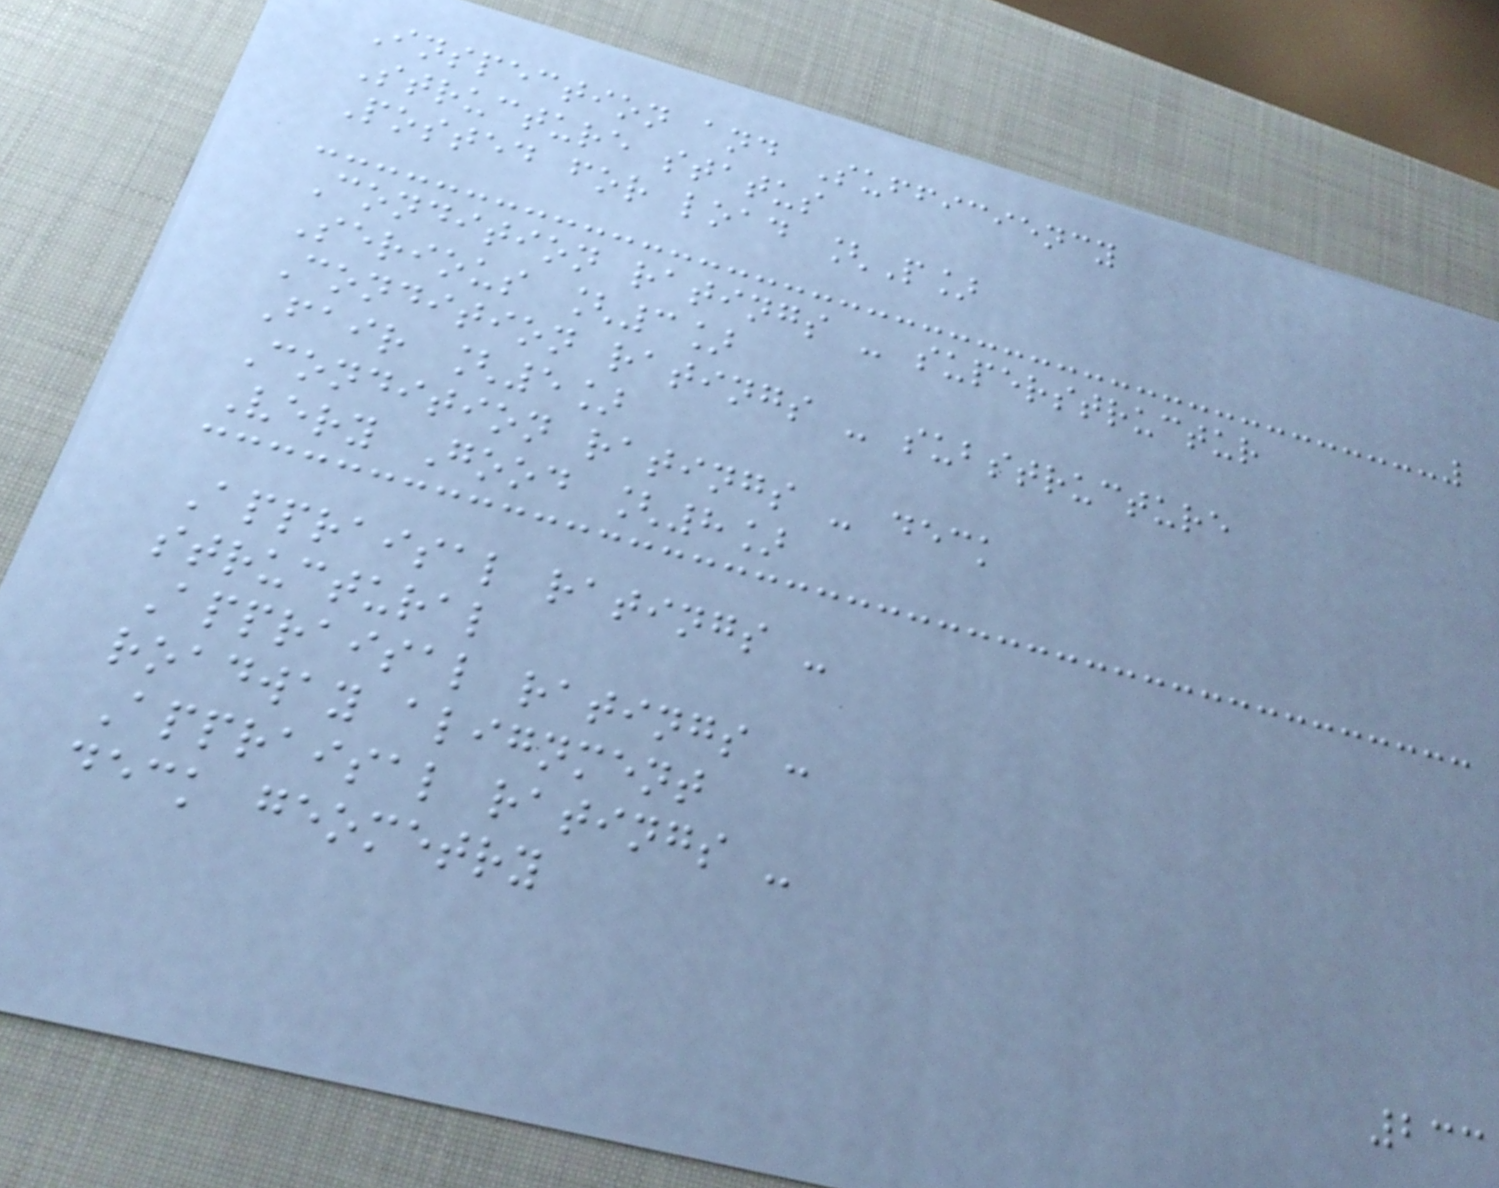Inspection and Sufficiency
Structure status
Posted for load [P]
Condition ratings - superstructur
Serious [3]
Condition ratings - substructure
Fair [5]
Condition ratings - deck
Very Good [8]
Appraisal ratings -
structural
Appraisal ratings -
roadway alignment
Appraisal ratings -
deck geometry
233
